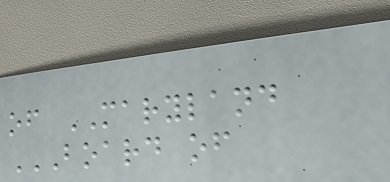of MARYLAND
BOARD OF
